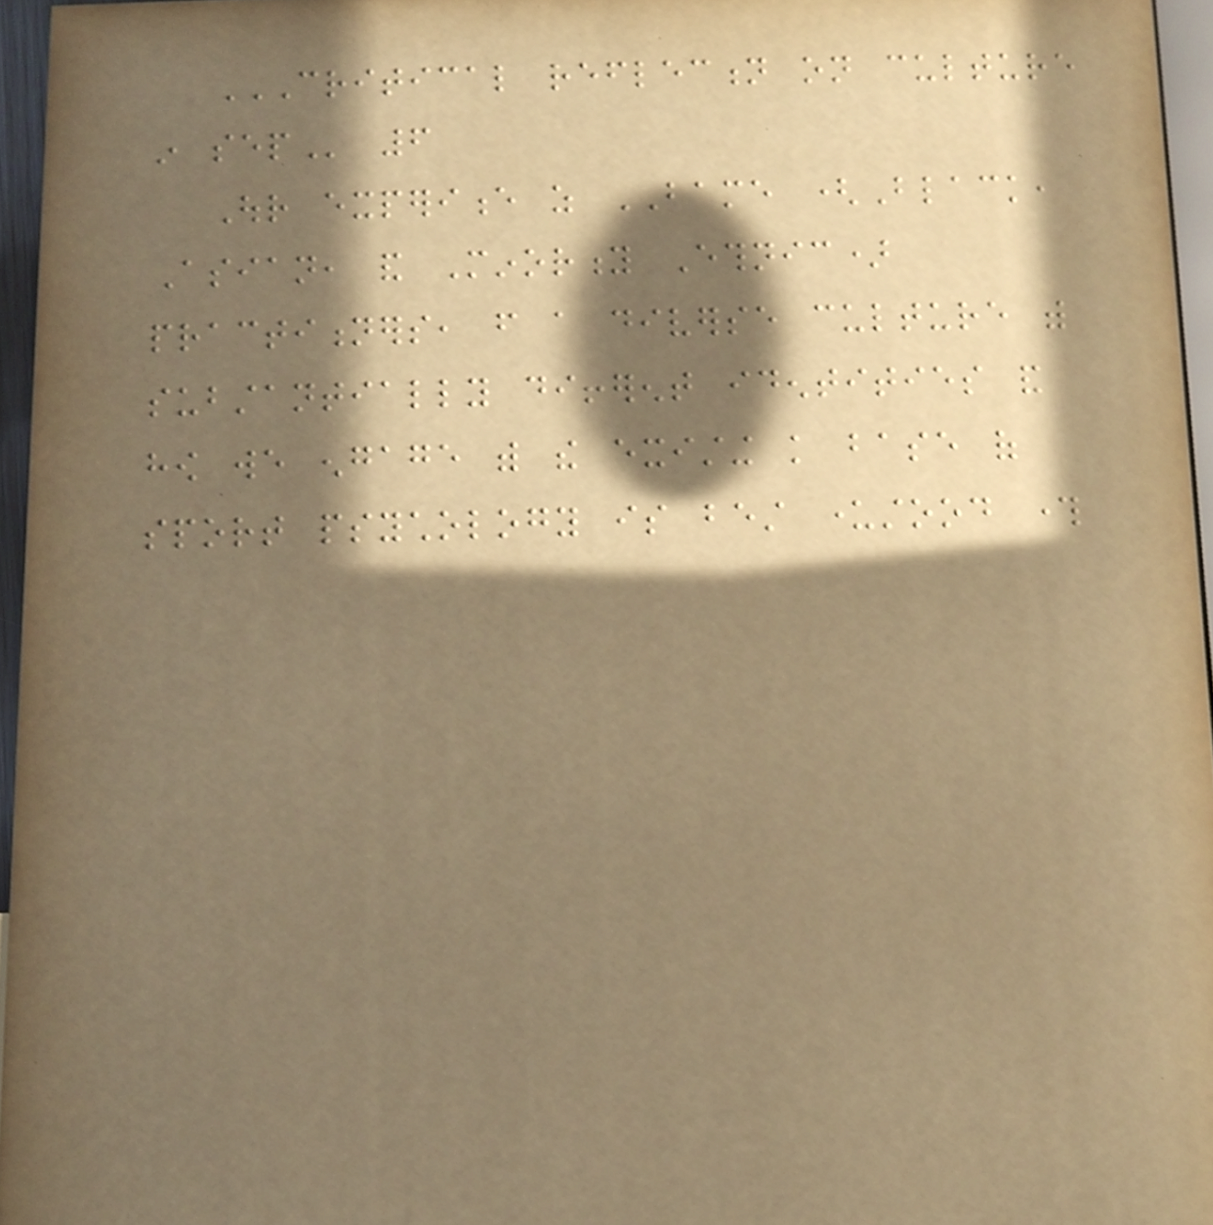CRITICAL REFLECTION ON CULTURE
IN SEP 6
Our experience as BAME (Black,
Asian, and Minority Ethnic)
practitioners, from a diverse culture with
substantially different identities and
how we engage with the existing knowledge base of
sport psychology is best understood through
